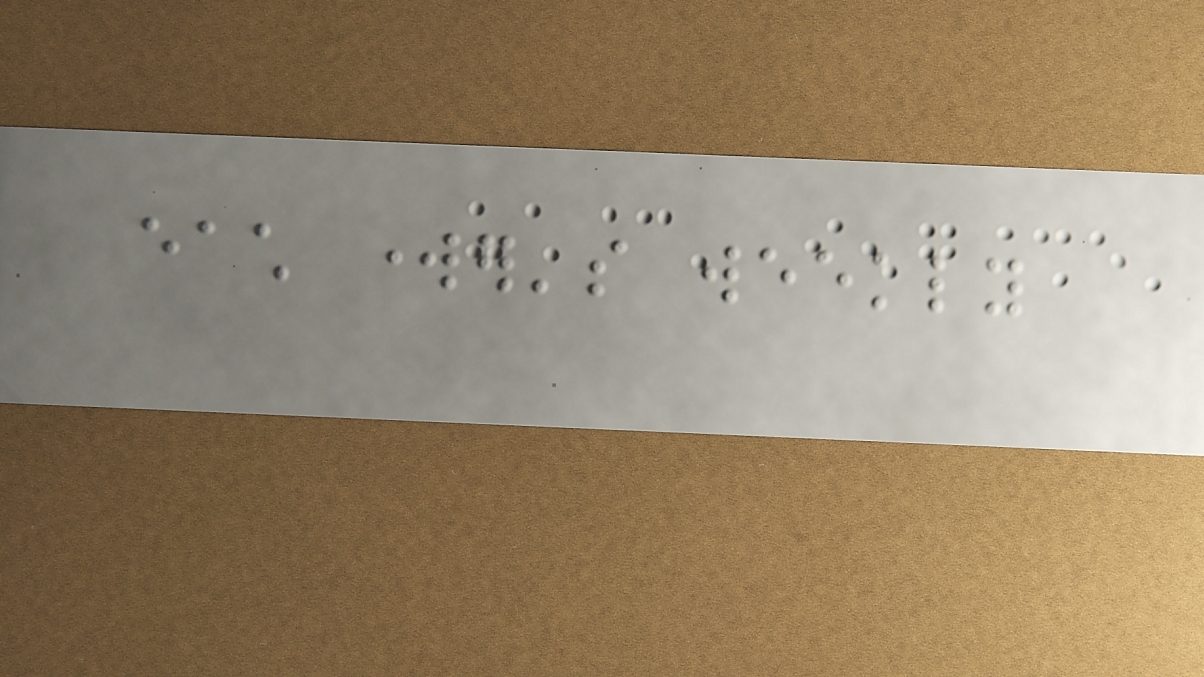each worker's weekly
